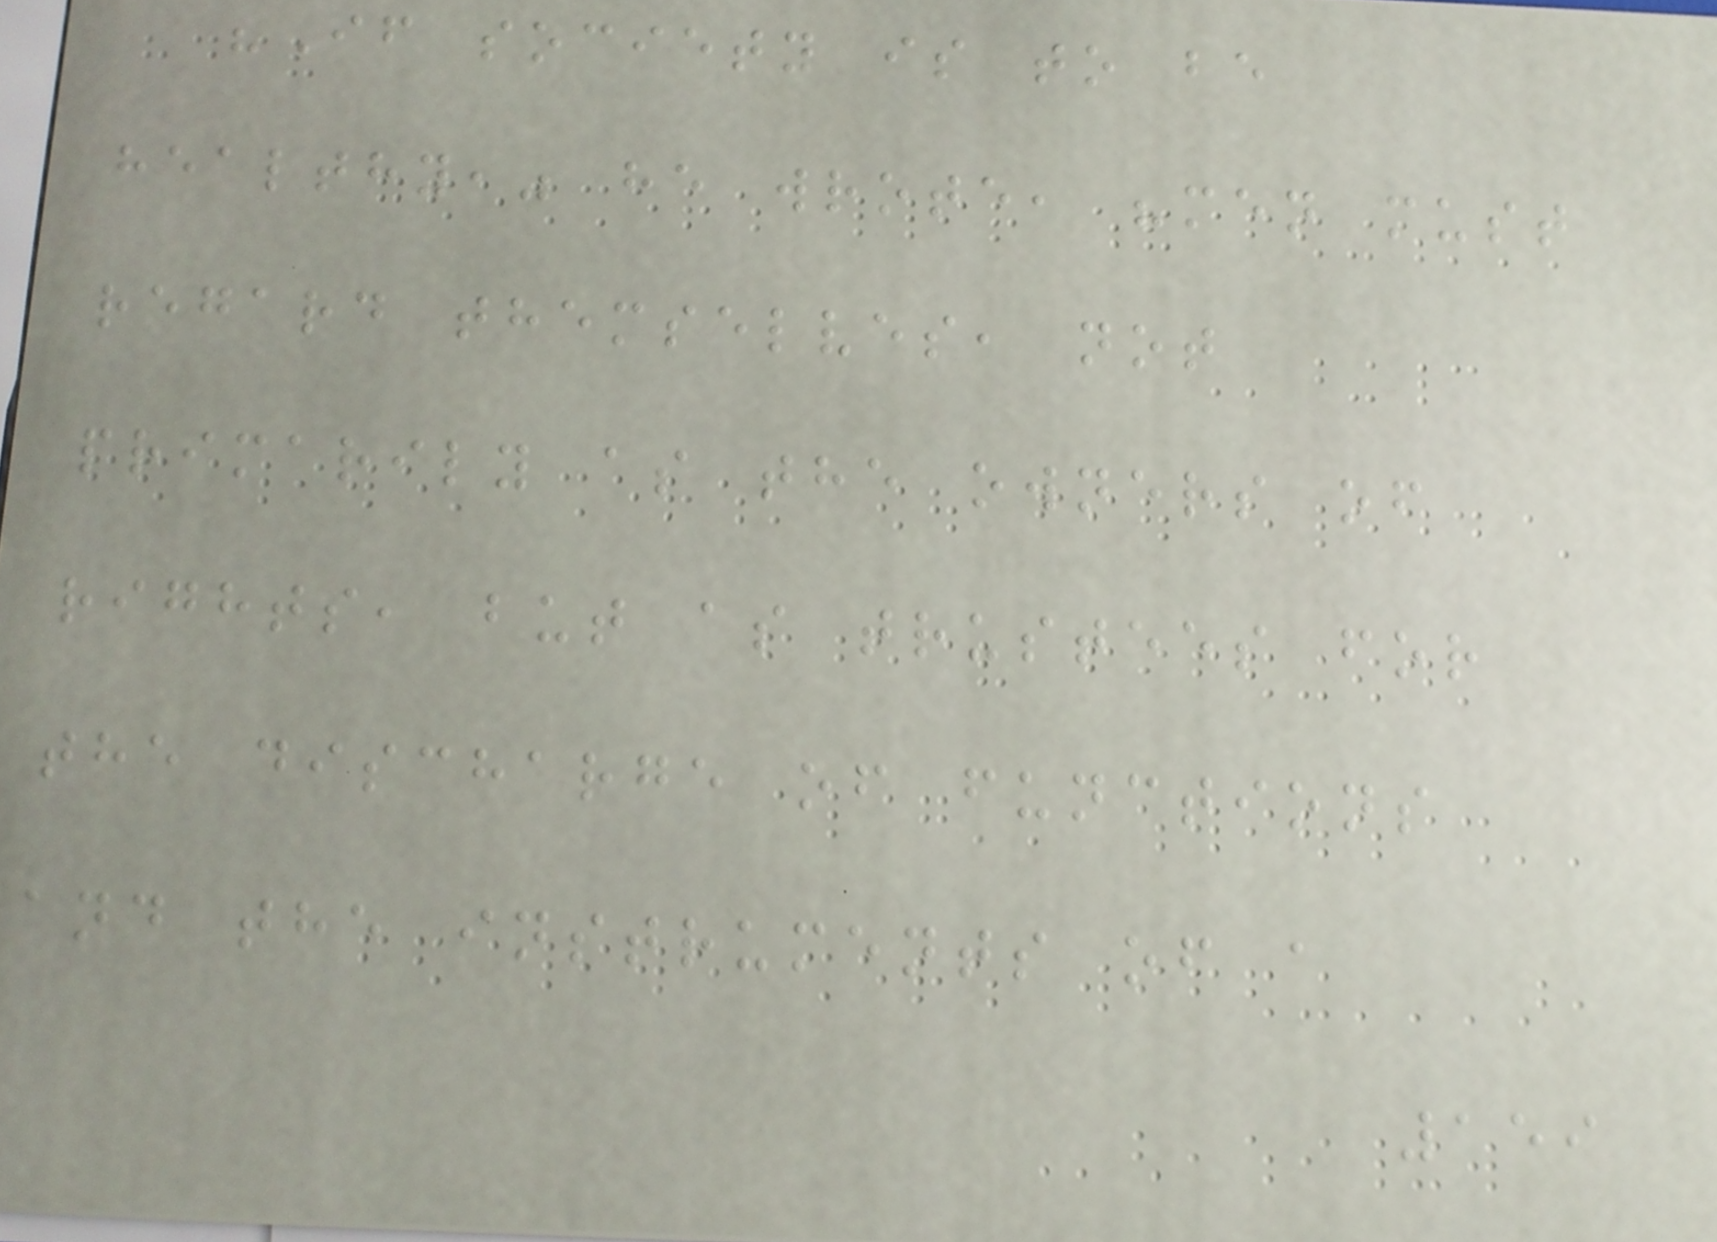"If society is to be
healthy," he wrote, "men must
regard themselves, not
primarily as the owners of
rights, but as trustees for
the discharge of functions
and the instruments of a
159
